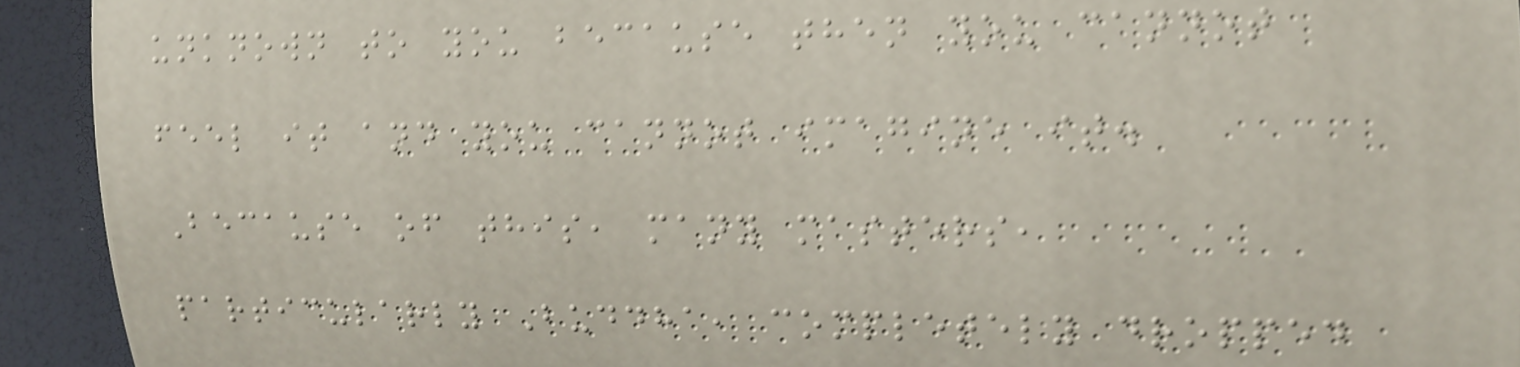unknown to you because then you cannot
feel it and you cannot imagine it.
Because of this, many masters,
particularly Buddha, completely dropped
